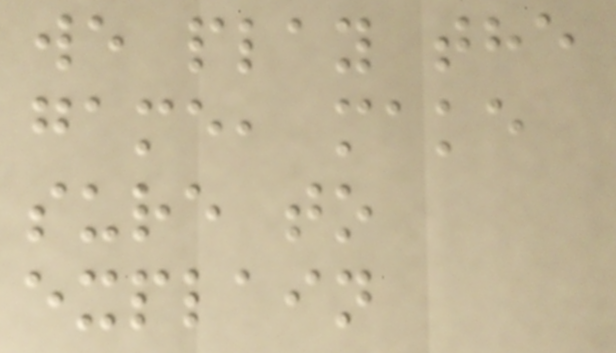we play the
game, make
sure to
explain
